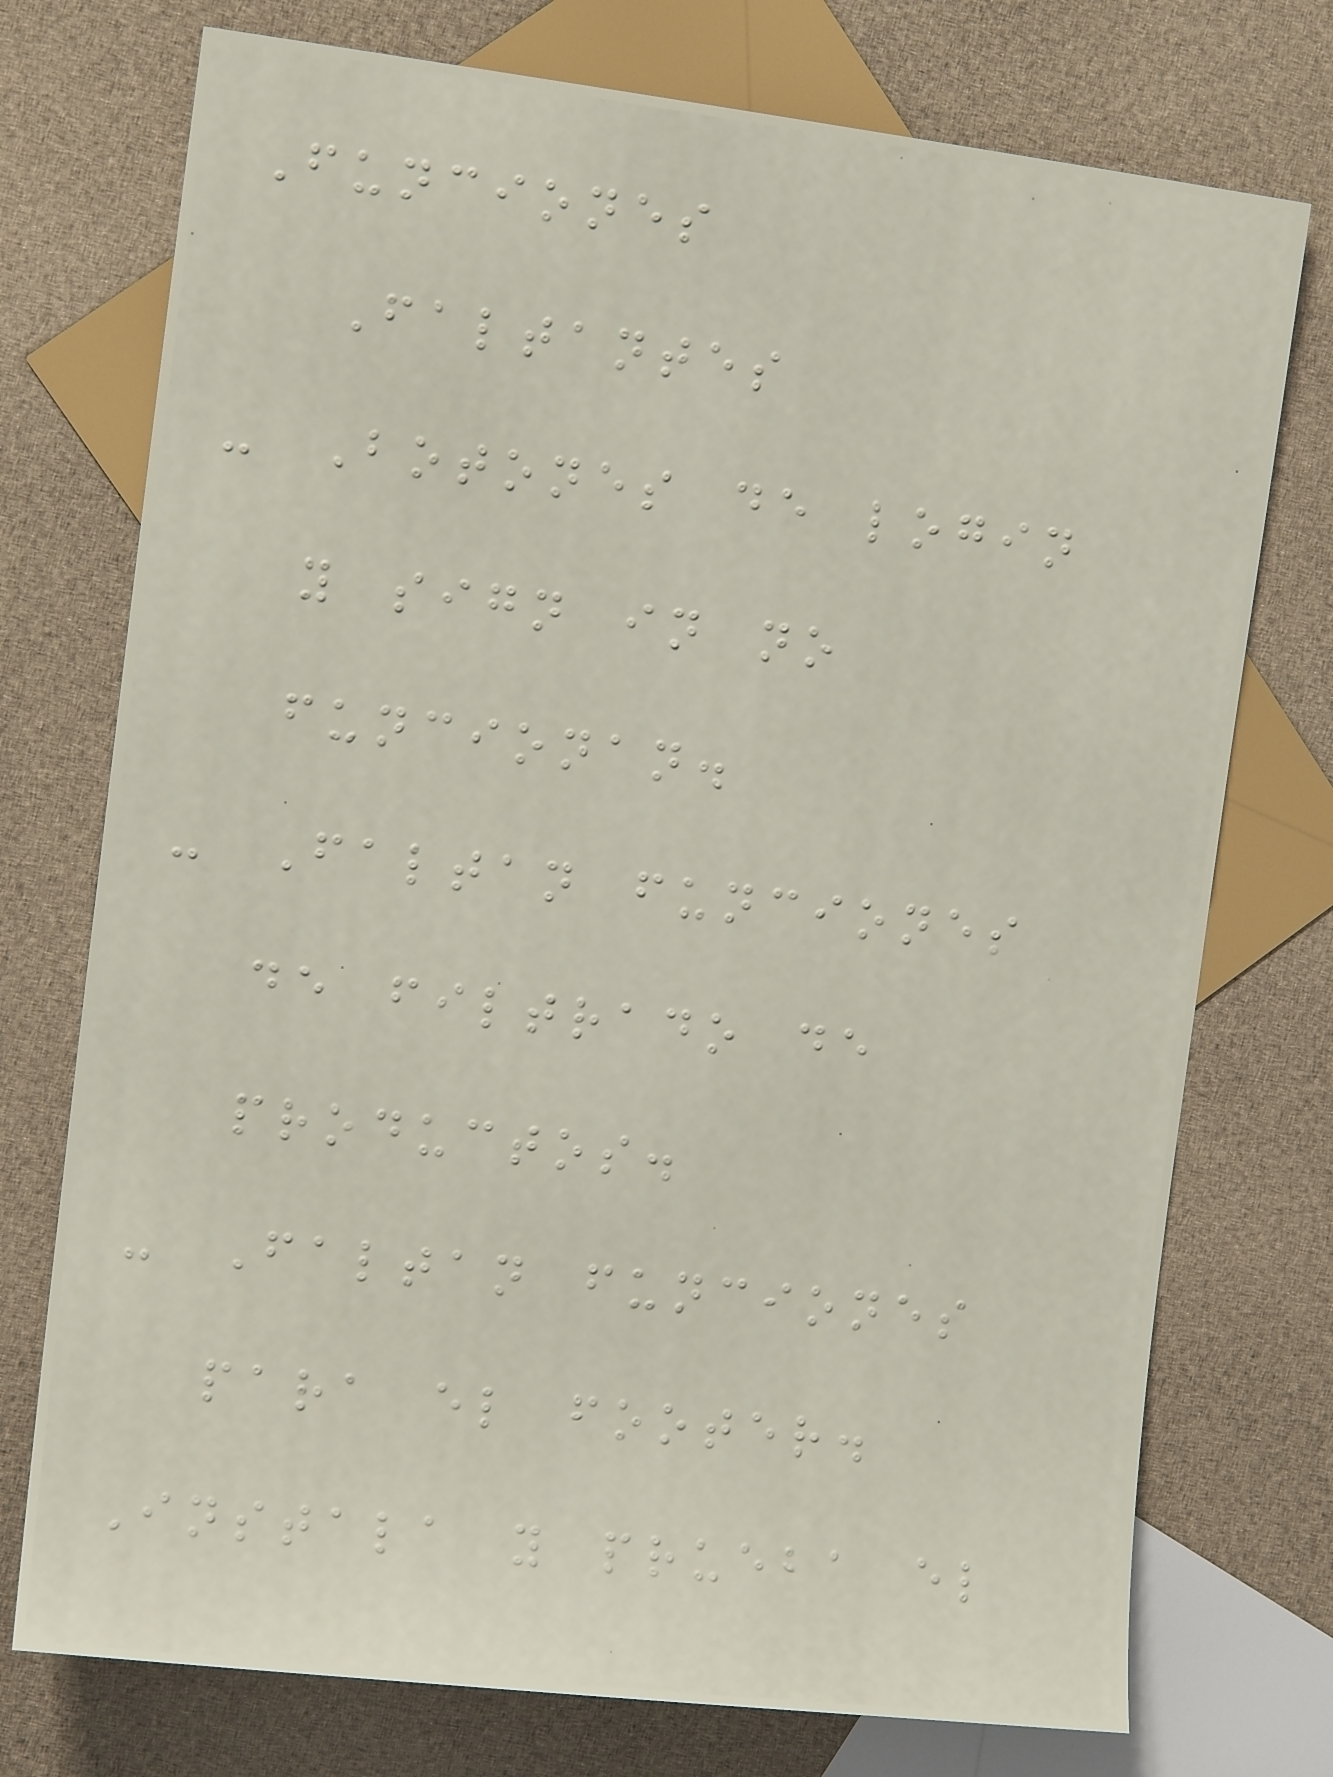Funciones
Faltantes
- Botones de login
y sign in no
funcionan.
- Faltan funciones
de filtrado de
productos.
- Faltan funciones
para el footer.
Instala y prueba el
